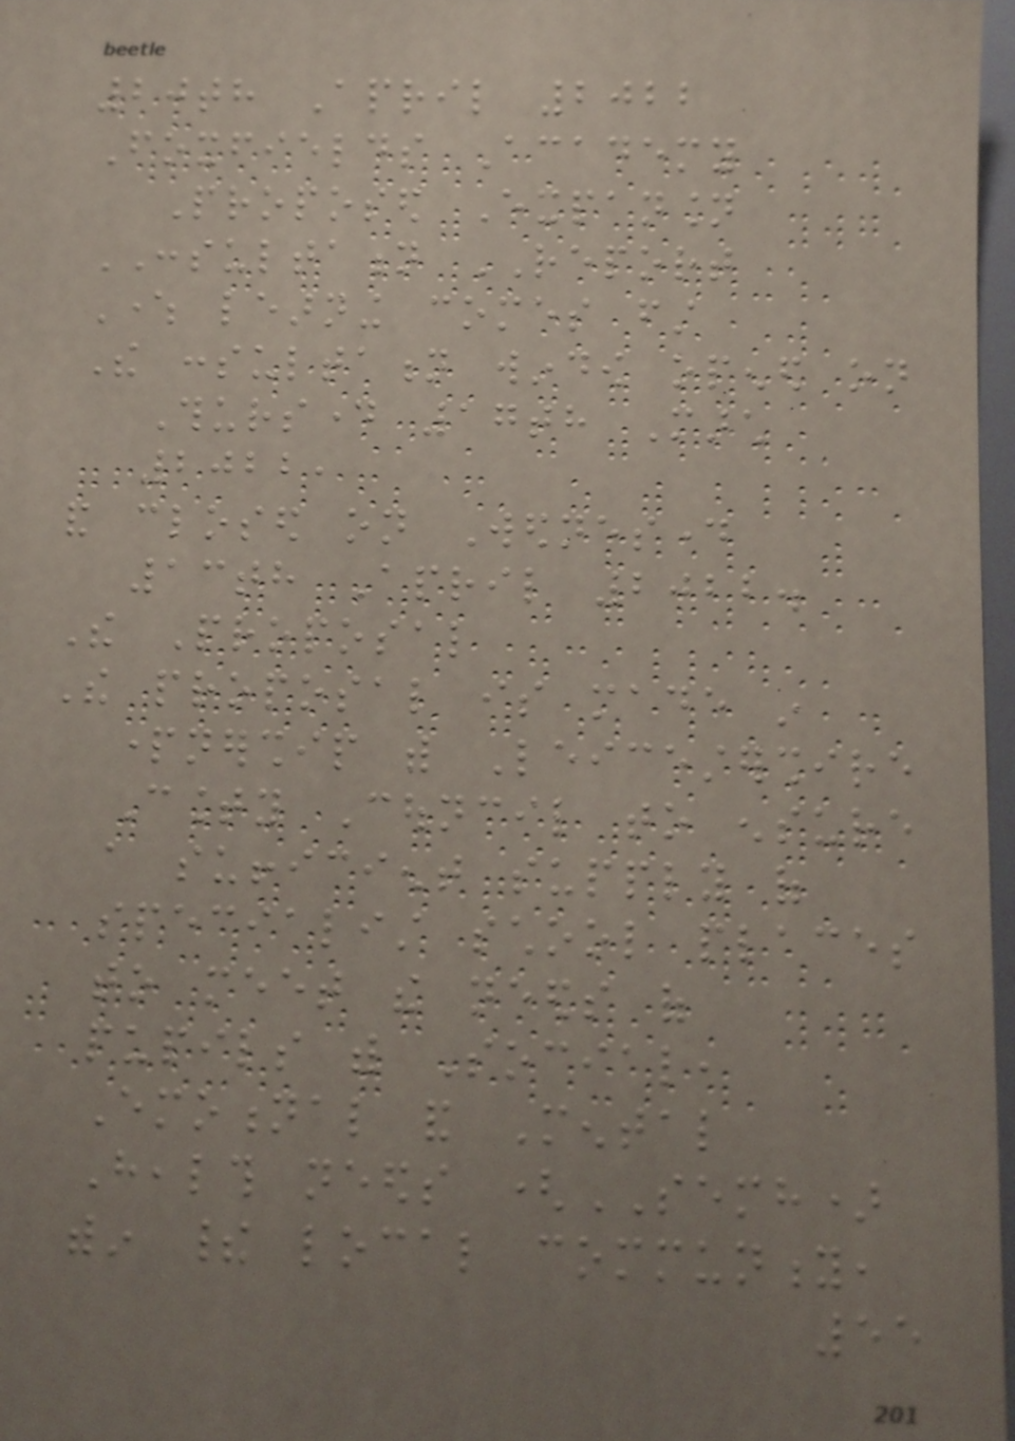20th April 2022
Foxfields Academy
Proposed Expansion
CONSULTATION REPORT
Where learning comes first
The consultation window opened on
Thursday 17th March
2022,
and closed on Wednesday
13th April 2022.
The Proposal
The proposal is made in
partnership with Leicestershire
County Council to ensure
a sufficient supply of
specialist school places
to meet the needs of
pupils with Social,
Emotional and Mental
Health needs (SEMH)
within their local community,
55
